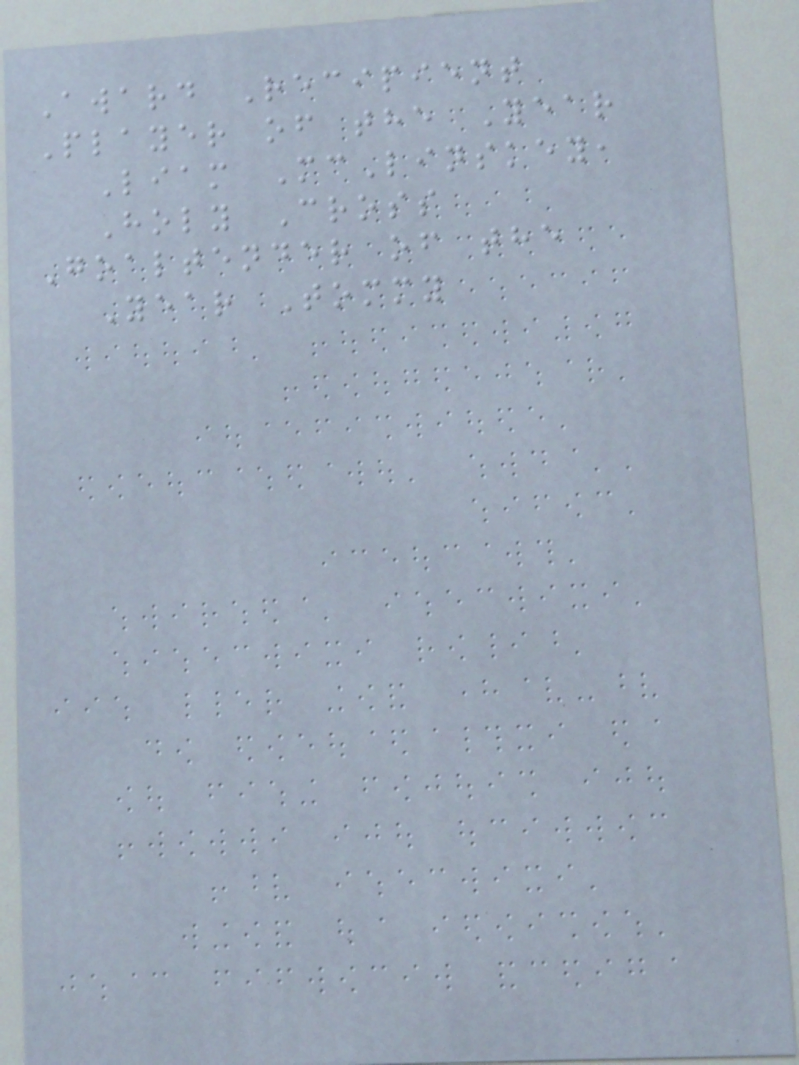Award Recipient
Player of the Year
Liam McLinskey,
Holy Cross
Goaltender of the
Year Tommy
